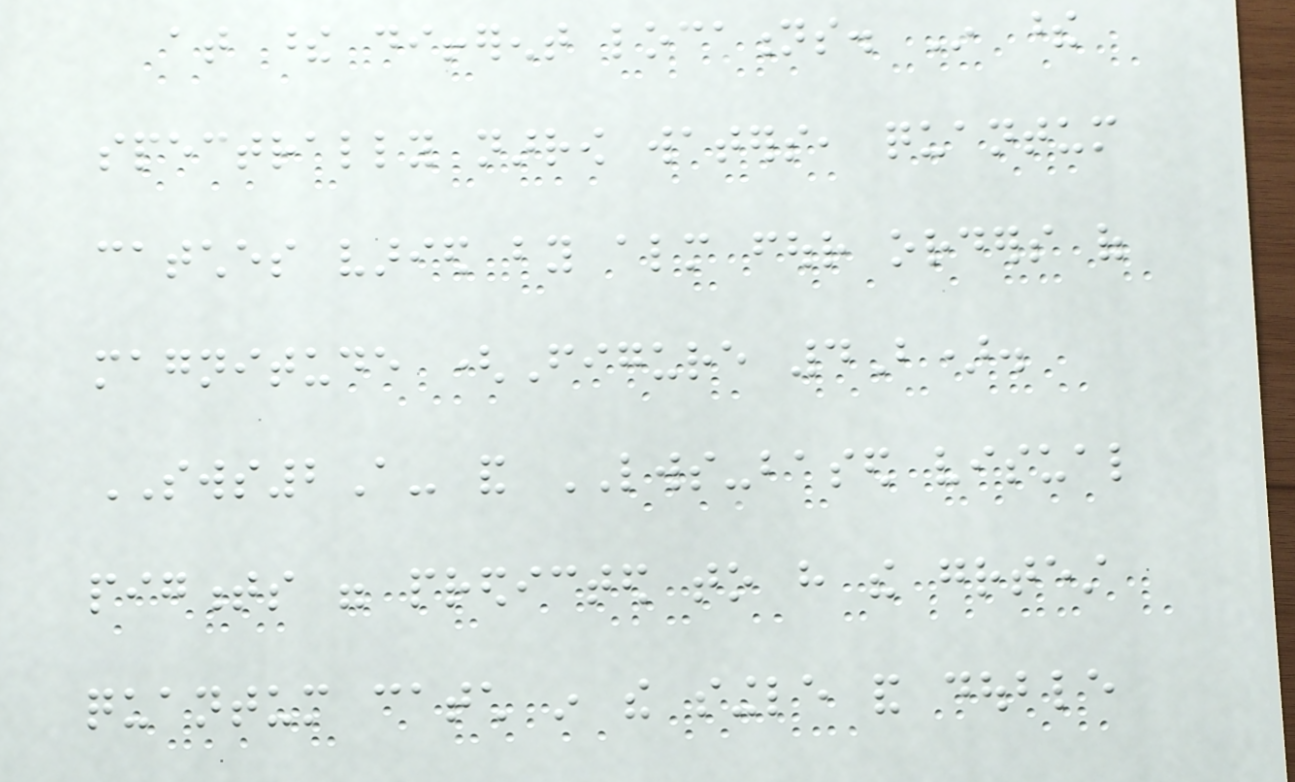at these different locations. In these
spectrally narrow waters, quantum
catches varied by almost four orders of
magnitude (Figure 4B).
SWS2A- and LWS-based visual
pigments were predicted to have the greatest
quantum catch in the single and double
